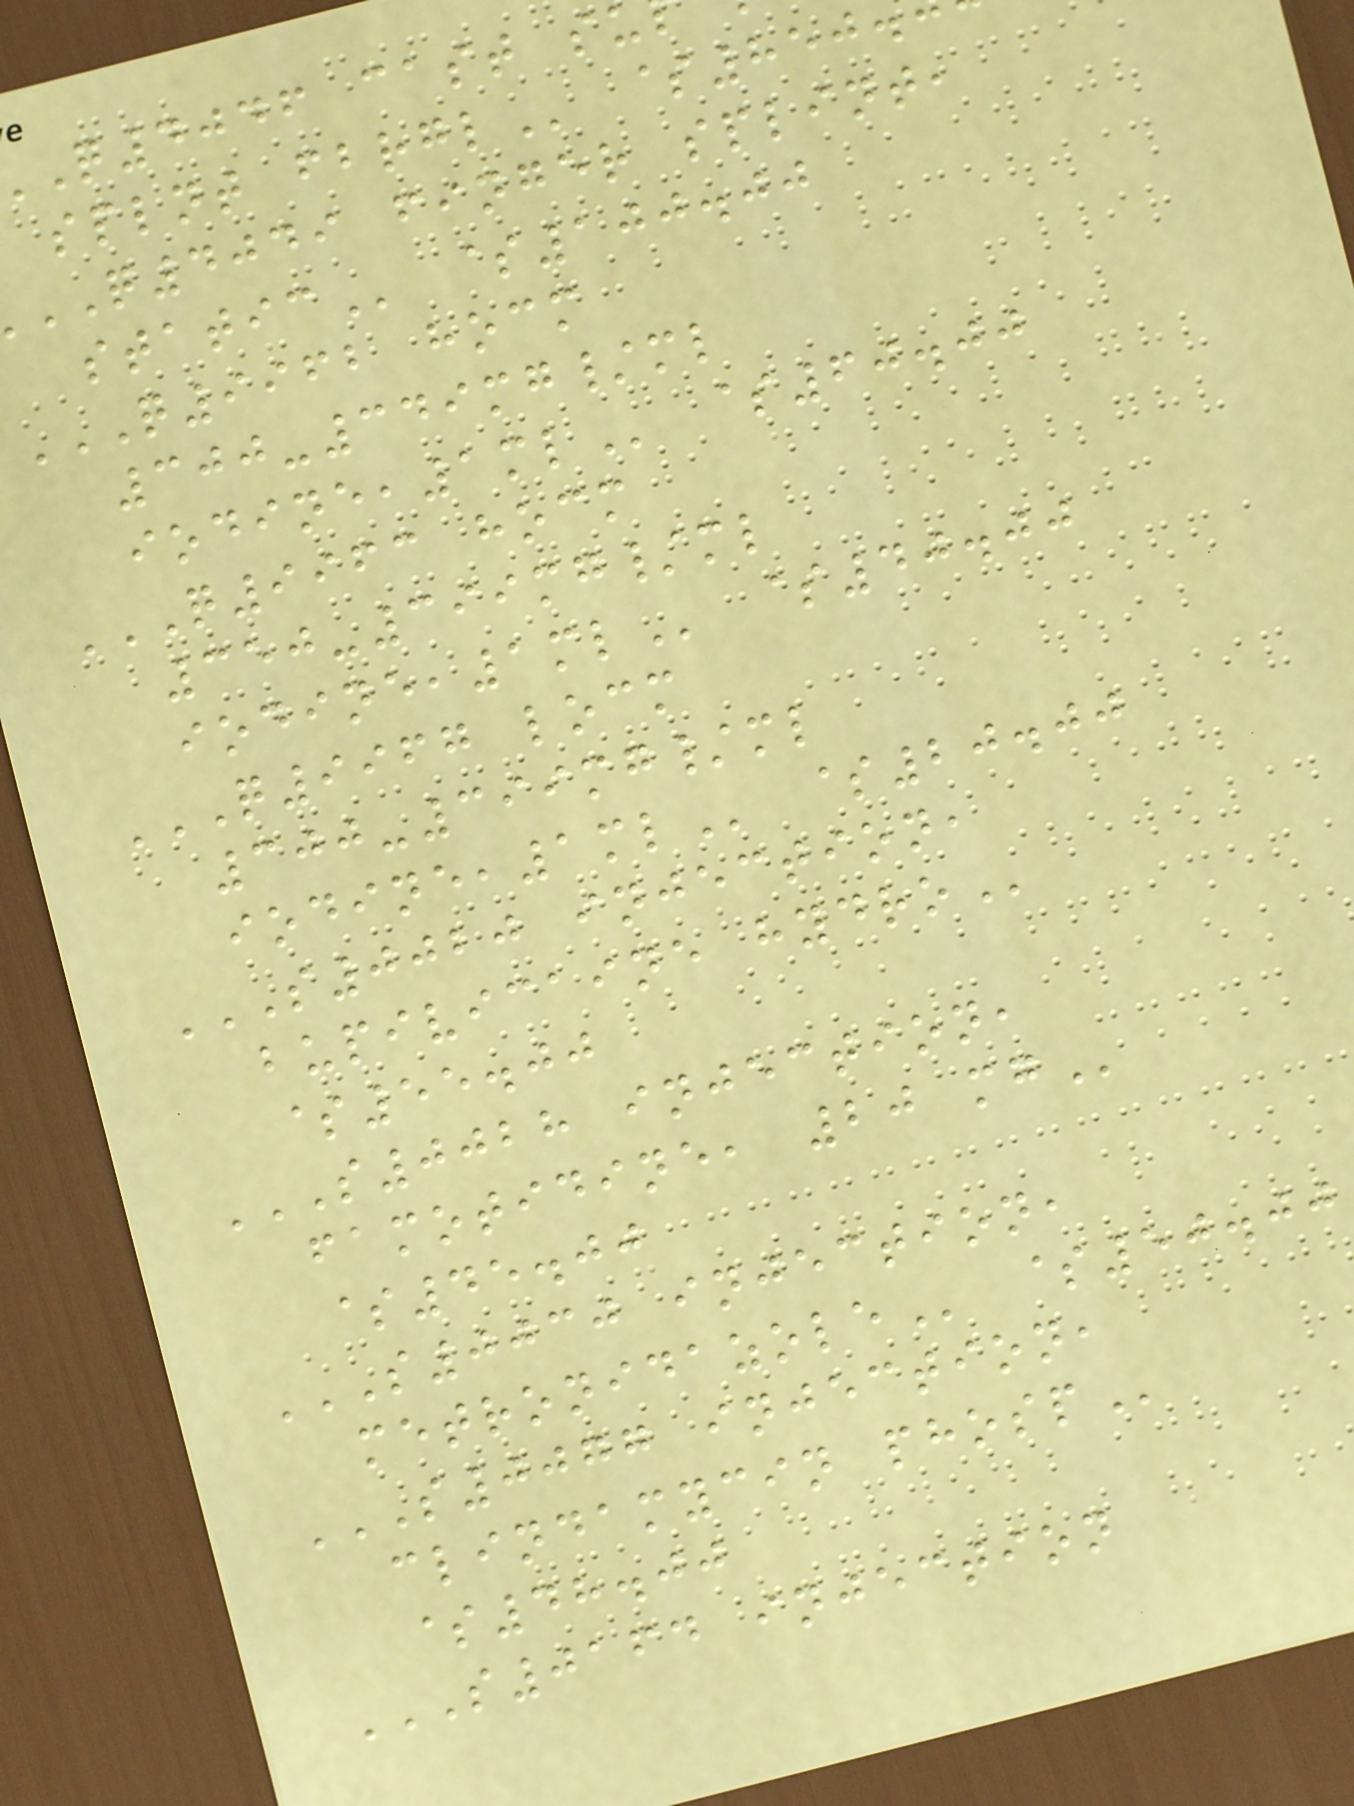Q4046 cast
Q4049 finger splint,
$100.00
Q9962 HOCM
300-349mg/ml
$60.00
Q9963 HOCM
350-399mg/ml
$40.00
Q9967 LOCM
300-399mg/ml
$20.00
S0020 INJECTION,
bupivicaine
$55.00
S0028 INJECTION,
famotidine, 20
$45.00
S0030 INJECTION,
$50.00
S0077 INJECTION,
clindamycin
$48.00
S0164 INJECTION
